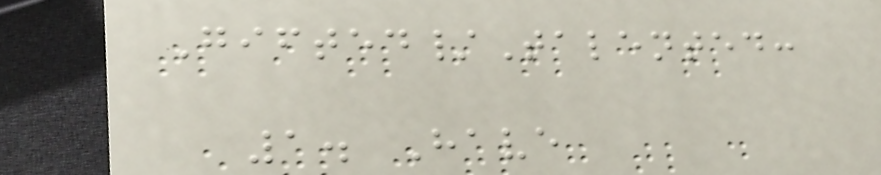Gifted/Talented:
1. Have
